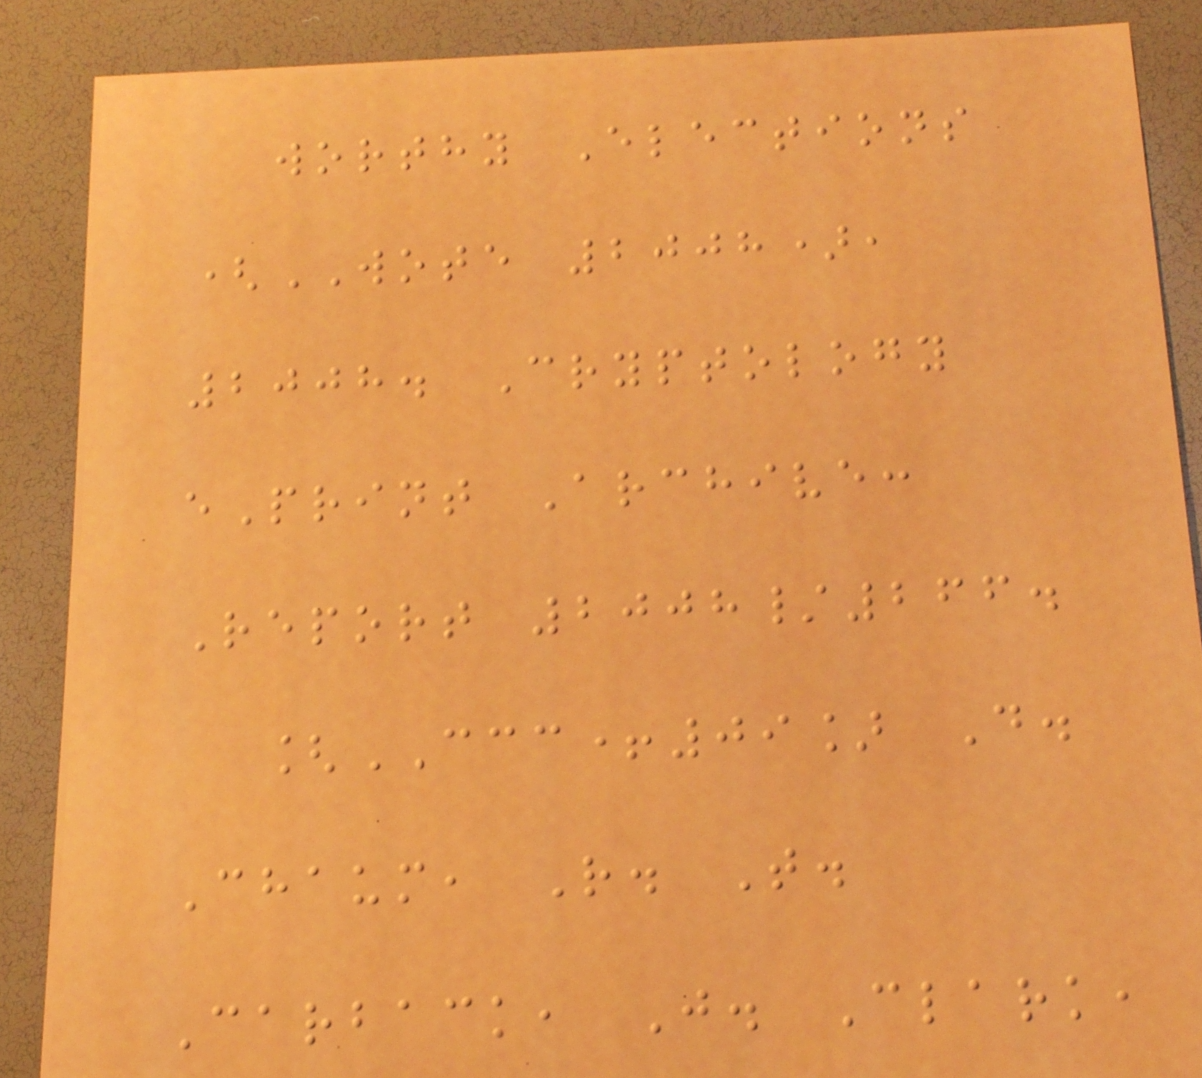worthy Elections
(WOTE 2008),
2008. Cryptology
ePrint Archive:
Report 2008/266.
[CCC+09] D.
Chaum, R. T.
Carback, J. Clark,
